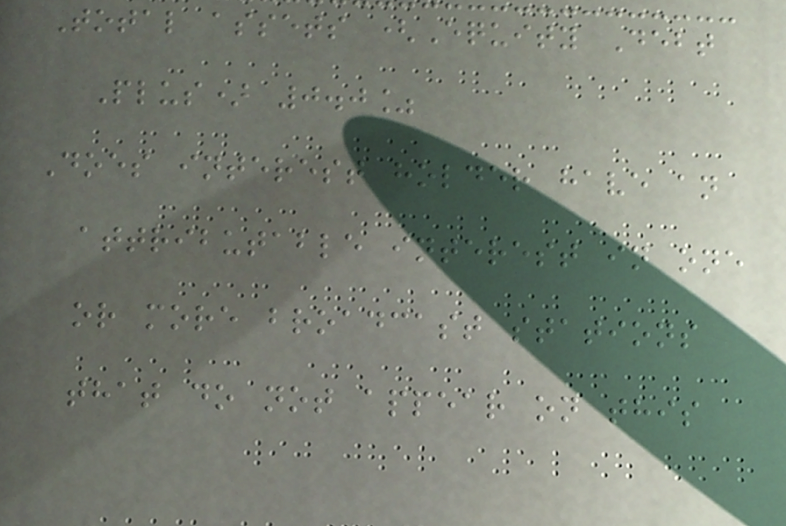Total assets (Equity Debt
Plus) 0.0%
Does interest holder have an
attributable interest in one
or more broadcast stations
that do not appear on this
